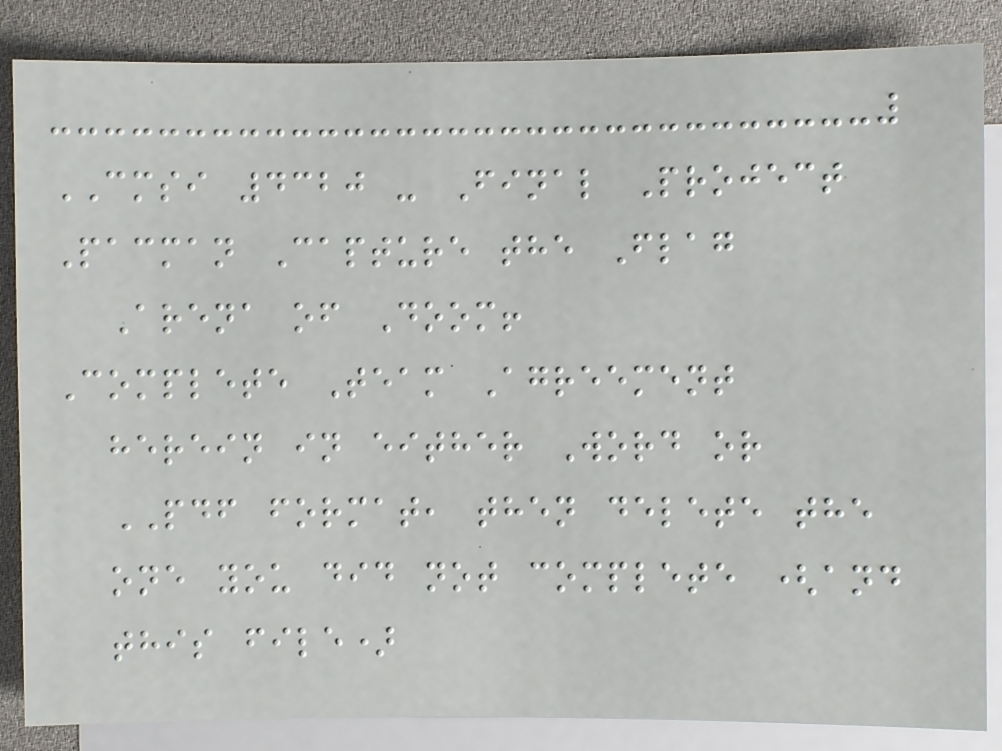CMSI 4320 - Final Project
Pacman Capture the Flag
Arena of Doom!
Complete Team Agreement
herein in either Word or
PDF format, then delete the
one you did not complete (and
this file)
